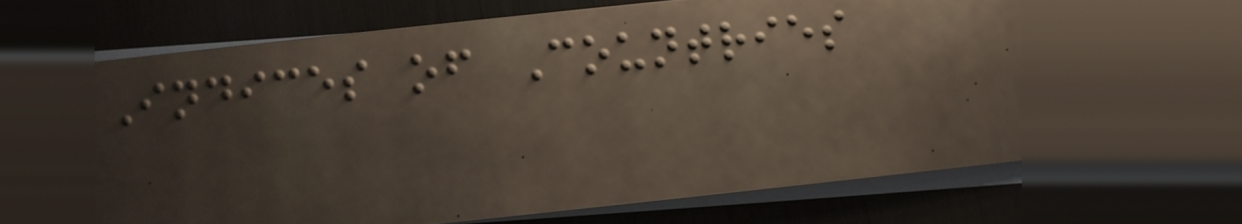Indices of Countries
